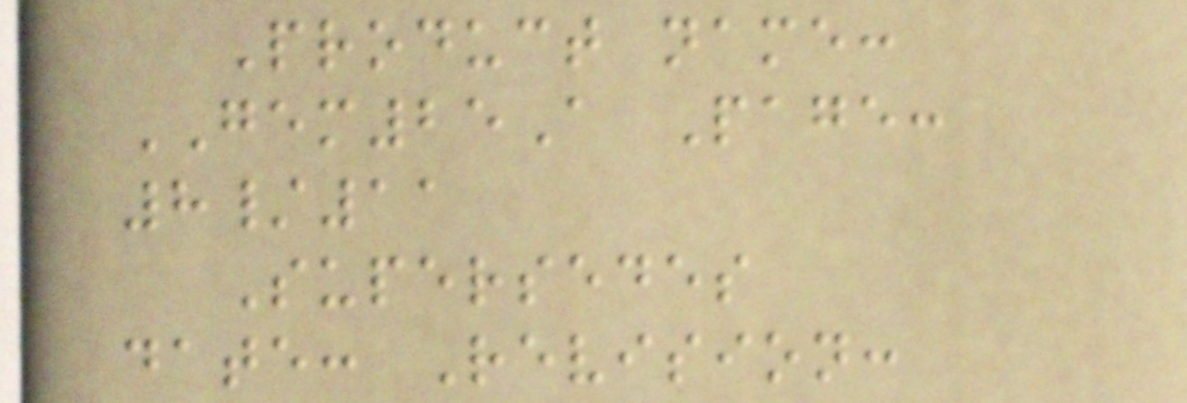Product name:
GEM25A Page:
8/11
Supersedes
date: Revision:
